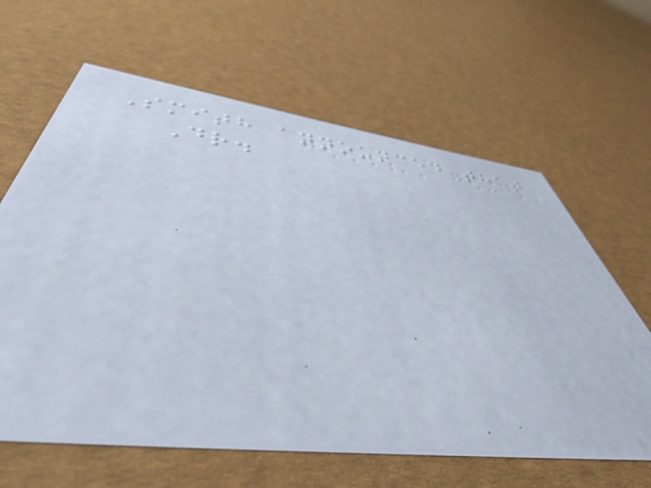Smith announced that
Dr.
